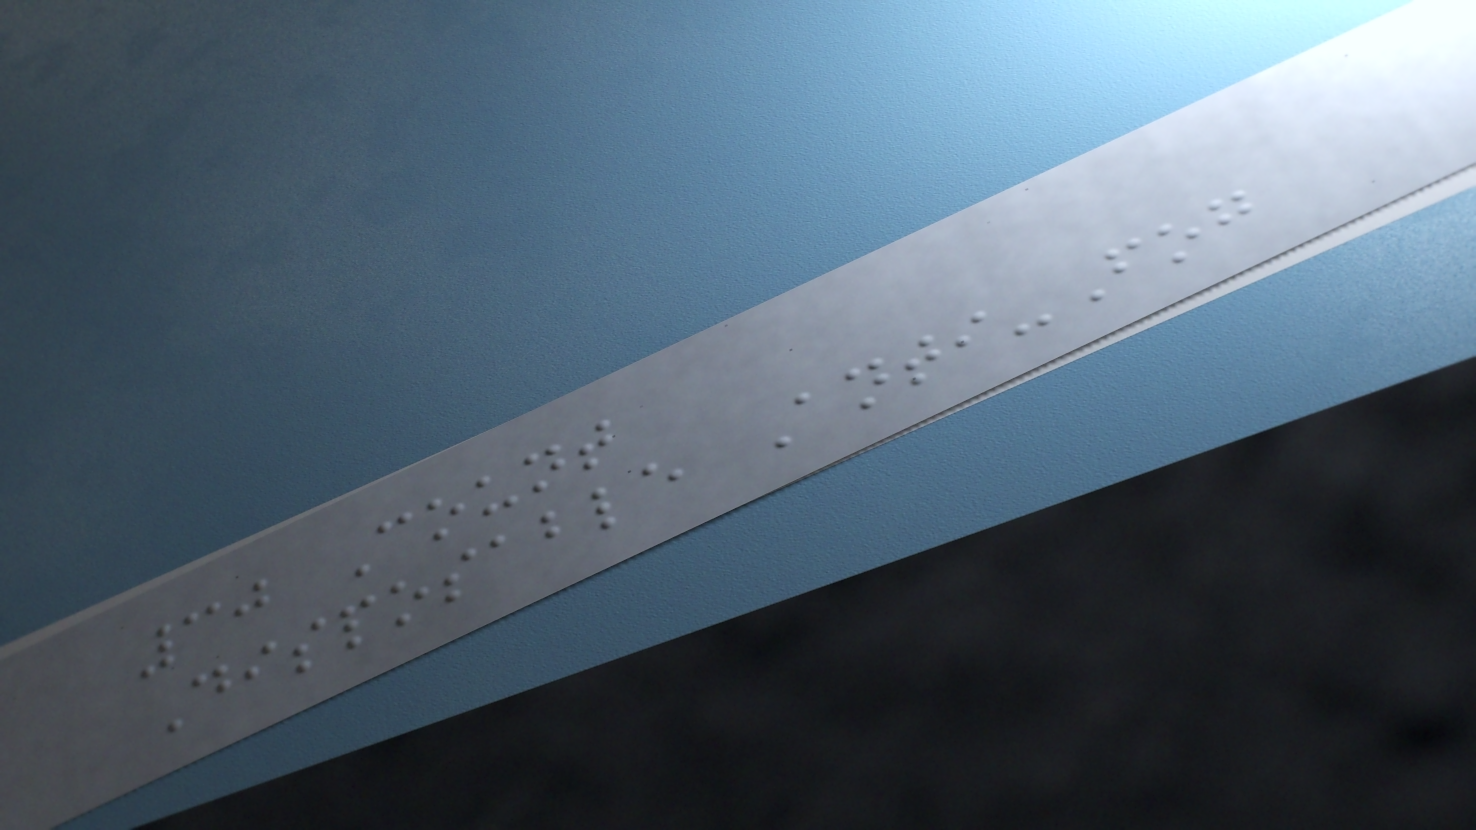30 Count
Disposable Anti-Fog
